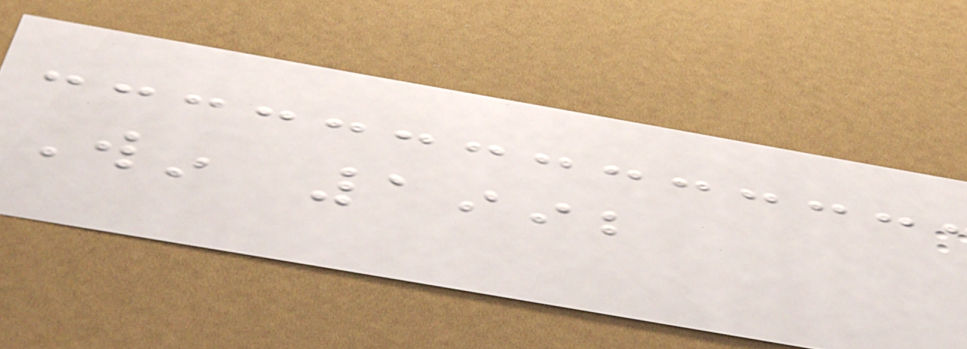Win 1992
